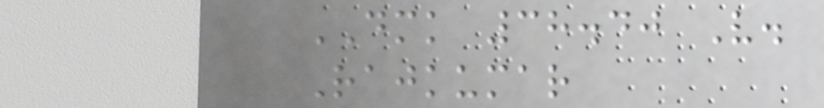DMK 38.40 V.
Rajkumar
